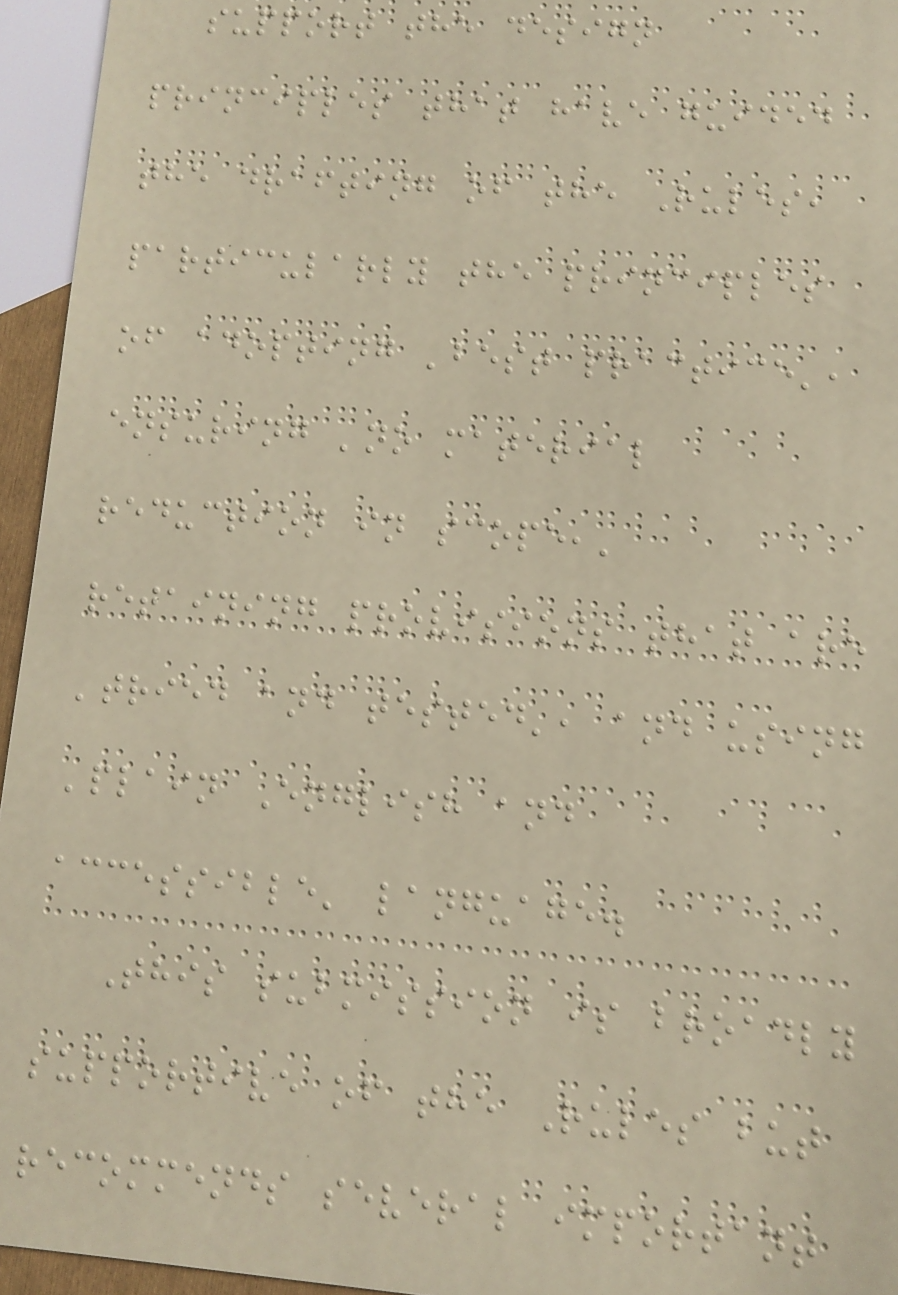support the design
principles that have guided
the drafting of the Rules,
particularly the principles
of adopting 'best practice',
ensuring 'no material
reduction in scope,'
retaining provisions that are
'tried and tested', and using
'plain English and
accessible' language.
This submission is broadly
supportive of the Rules but
recommends several important
